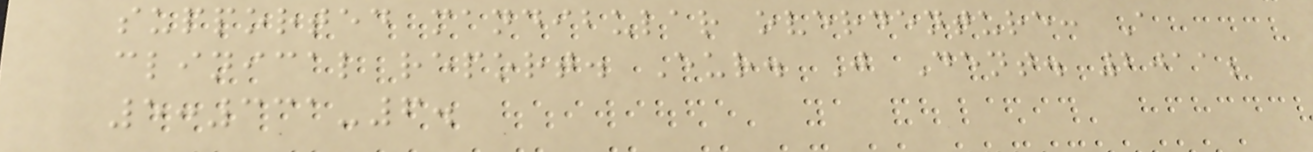supported mandibular overdenture: A
clinical report. Eur. J Dent. 2011;
5:331-6.
